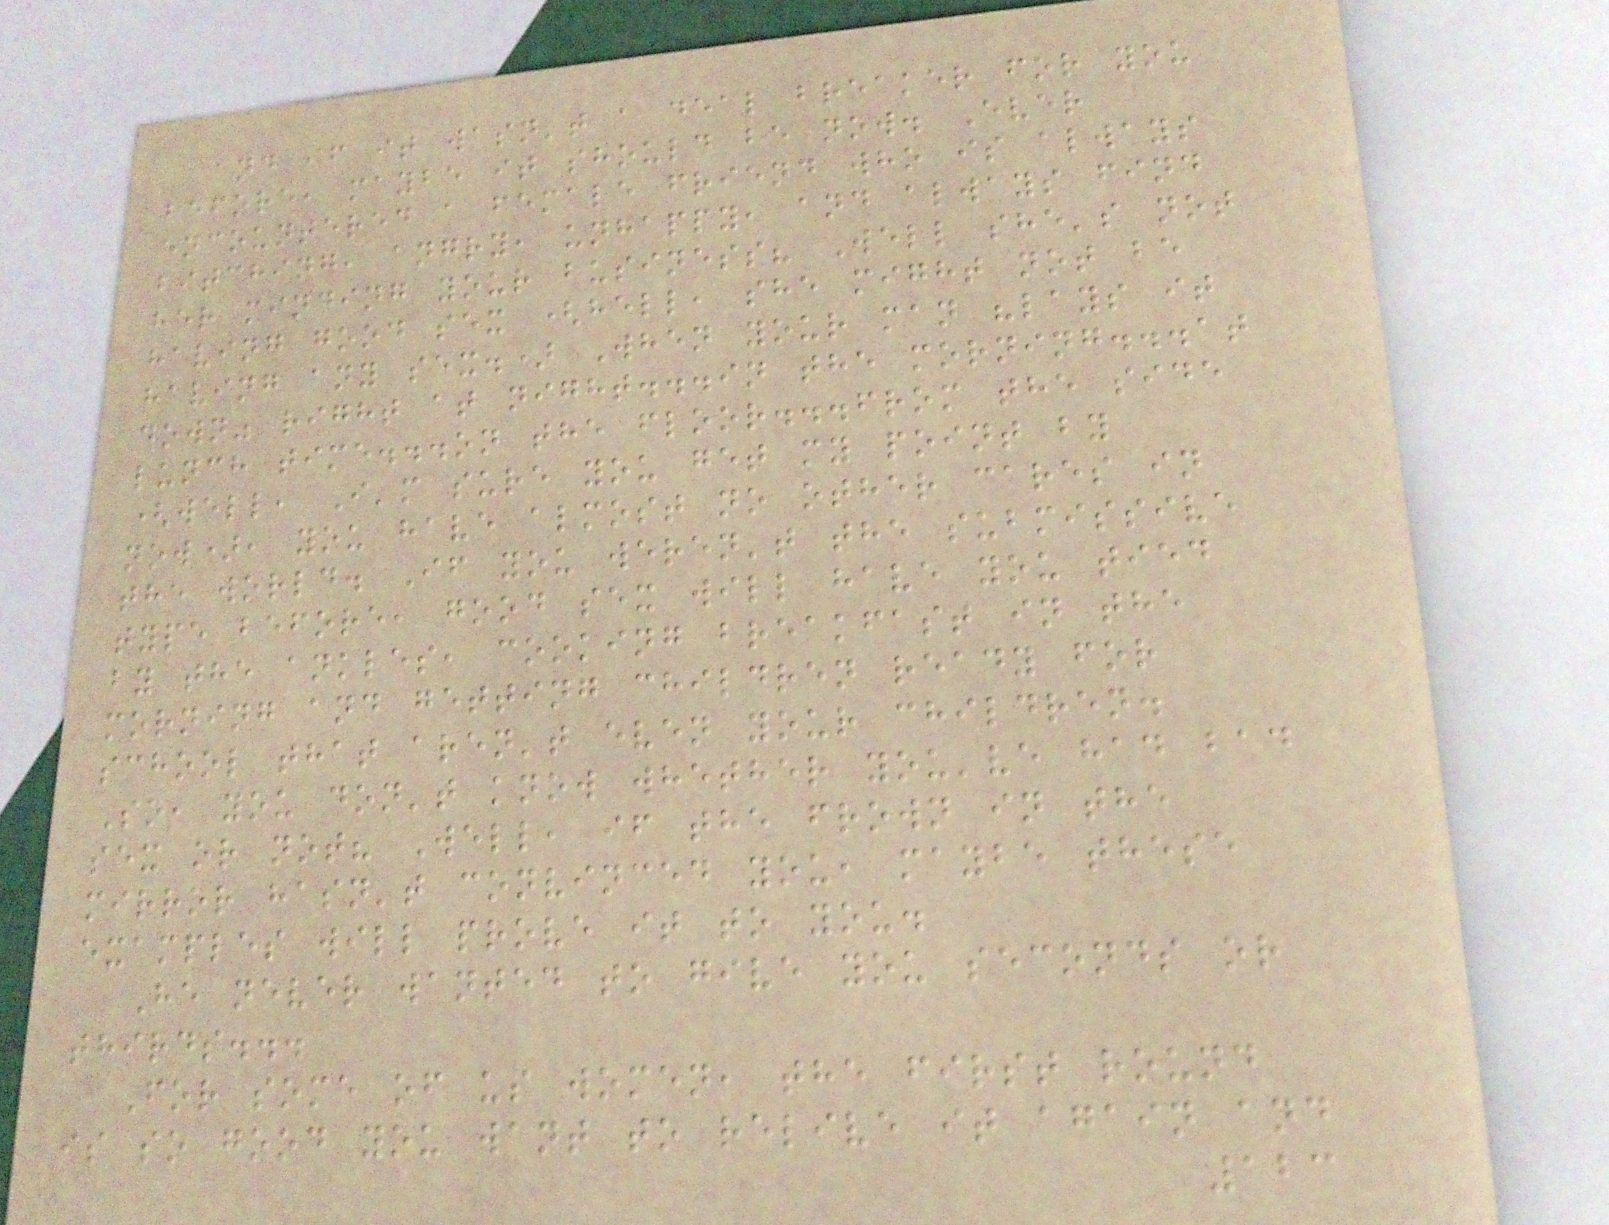and if it wasn't a deal breaker for you
before, maybe it should be now. Ever
encountered a female friend who is always
bitching, angry, unhappy, and always find
her minding your business? Well she's not
having good sex (hell, she might not be
having any sex.) When your man "lays it
down" right at night...in the morning...at
lunch time...on the floor...from the side
(well, I'm sure you get my point by
now), you have almost no other cares in
the world. If you weren't the submissive
type before, good sex will have you tied
by the ankles, cooking breakfast in the
morning and getting children ready for
school that aren't even your children.
So, you don't know whether you've had bad
sex or not? Well, if the frown in the
mirror hasn't convinced you, maybe these
examples will prove it to you.
He never wanted to give you seconds or
thirds...
For some of us women, the first round
is so good you want to relive it again and
123
